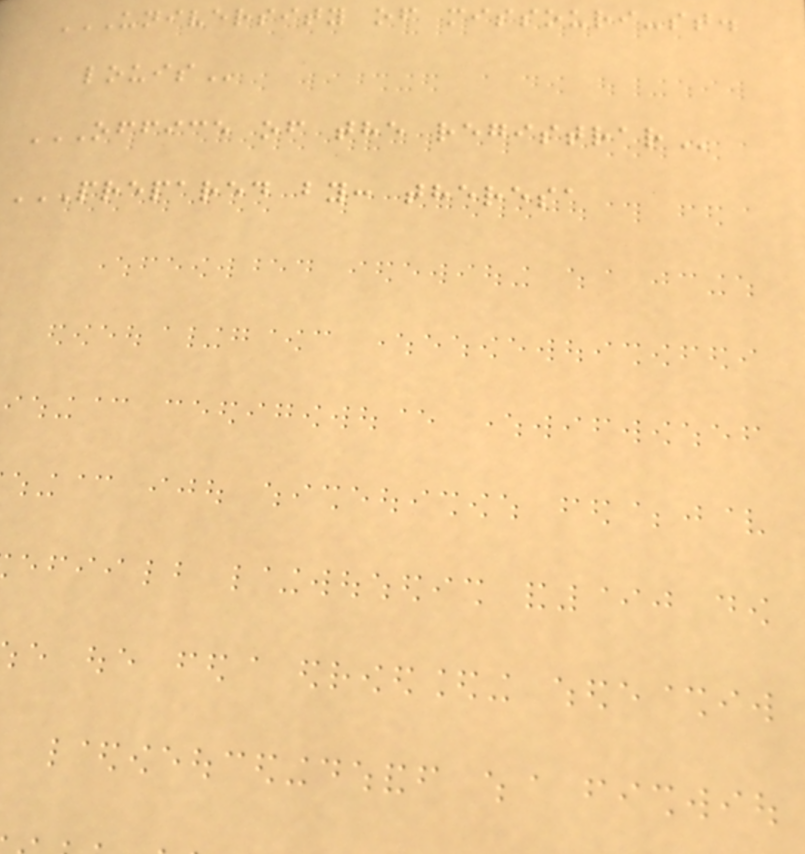UNIVERSITY OF MISSOURI-ST.
LOUIS
OFFICE OF THE REGISTRAR
PREPARED BY: THERESA
